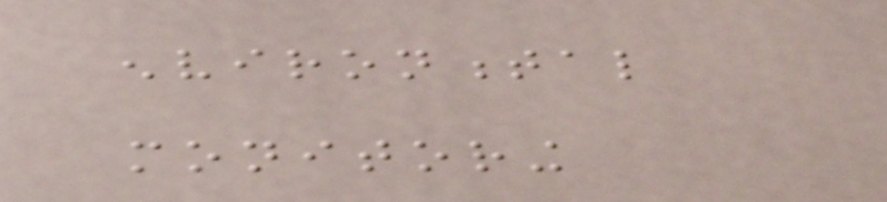environmental
monitoring
